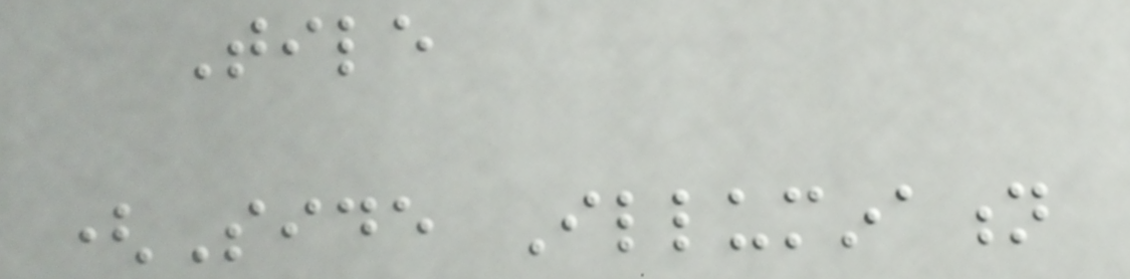Tile
(Side Illumination
